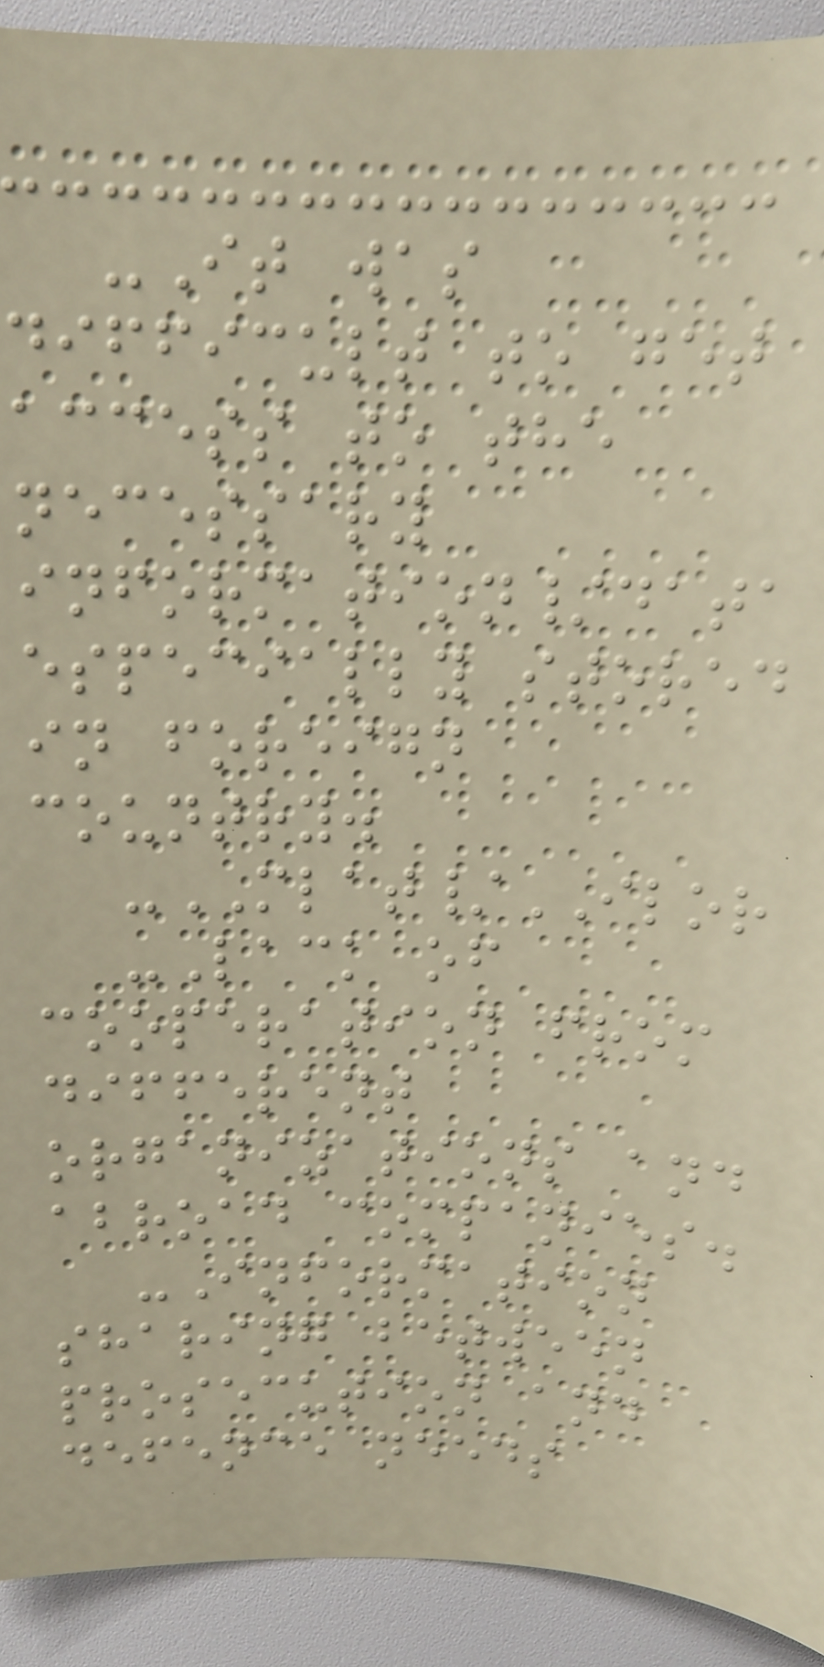-It was
difficult to get
access to the
necessary
information/data
especially stored
in foreign
country.
-MLAT/ILOR
-Lack of
cooperation from
different
organizations and
abroad companies.
-Information
sharing between
prosecution and
defence needs
